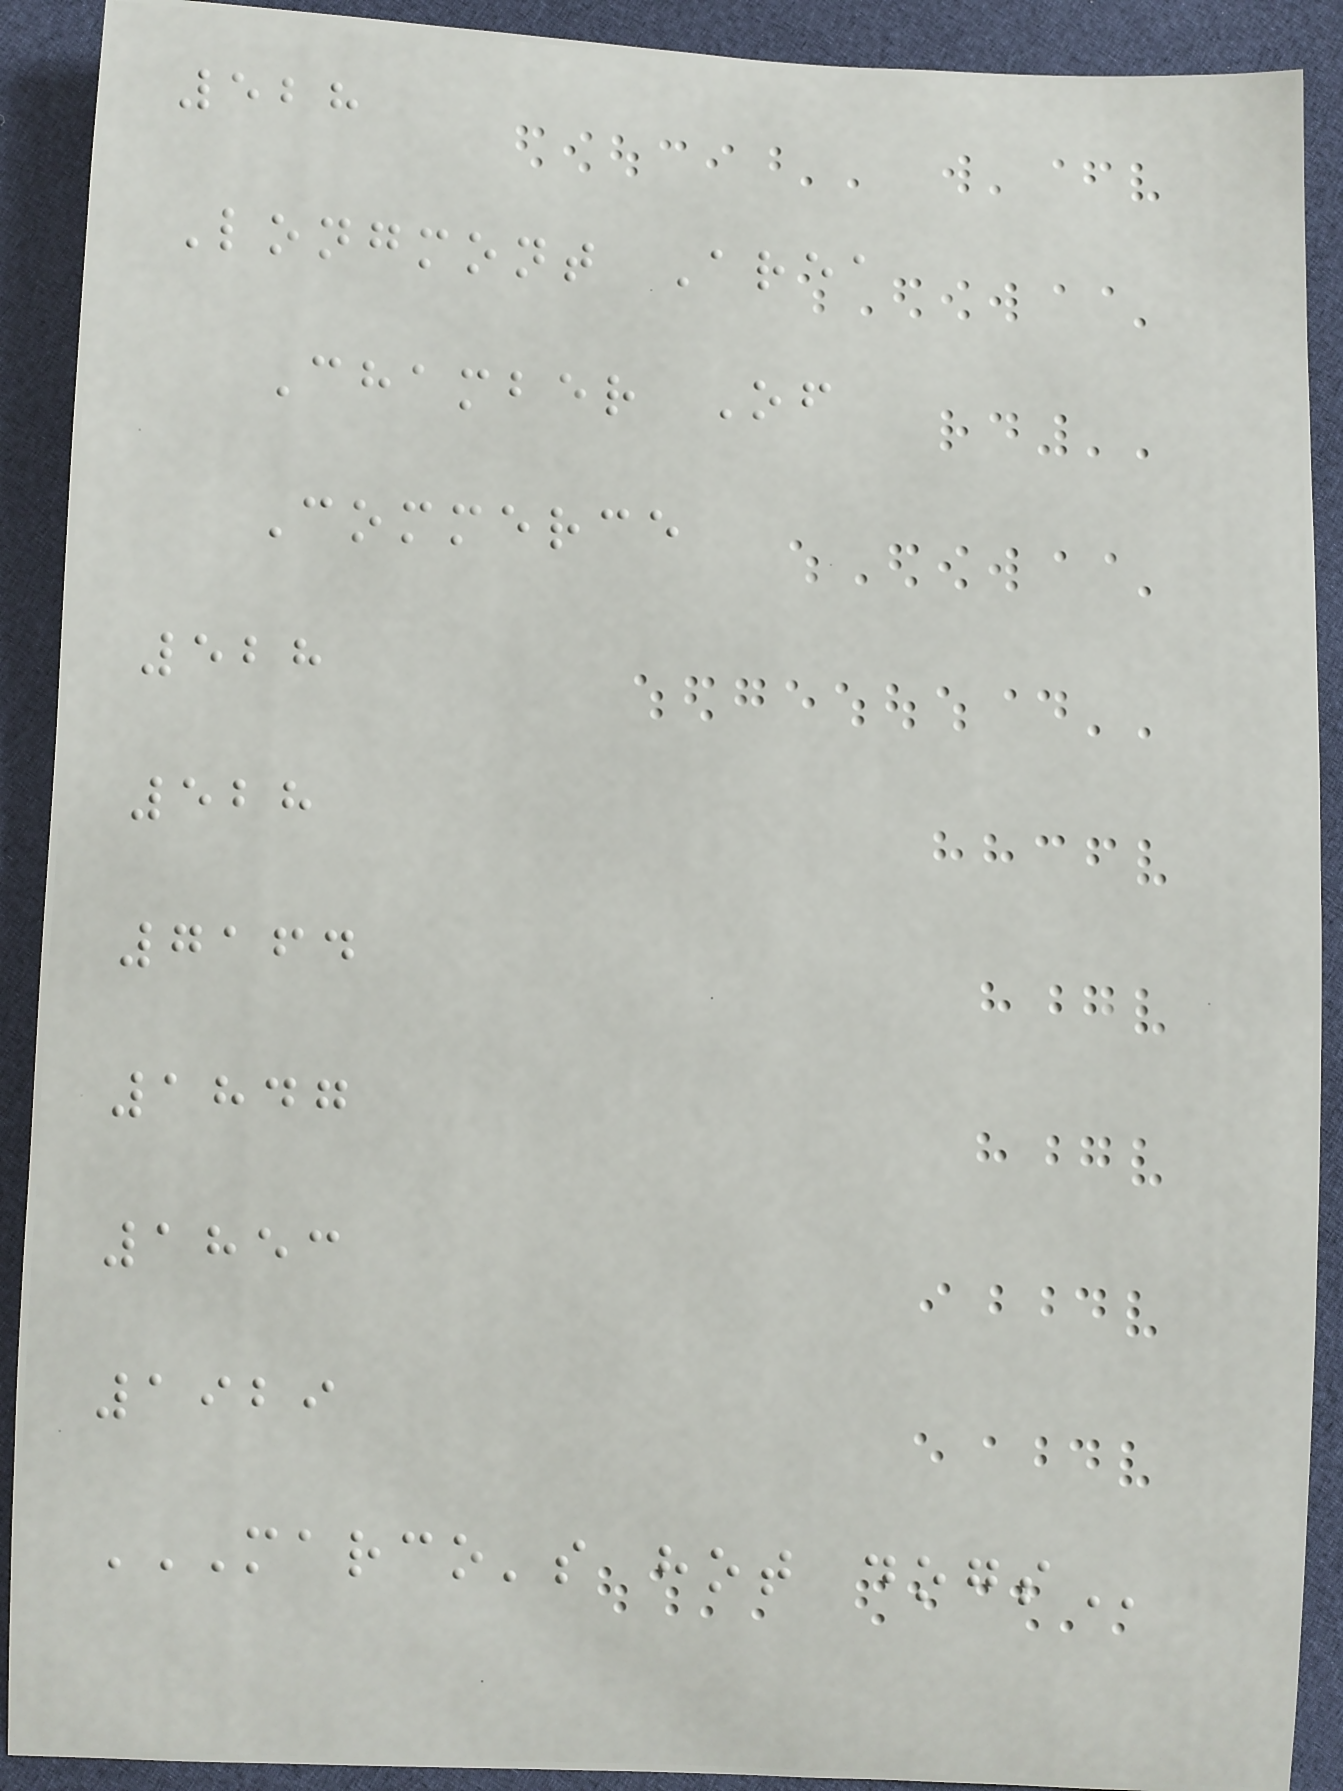528
Longmont Area
Chamber Of
Commerce
528
528
7164
1847
1853
1929
MARCO'S HOT DOGS
